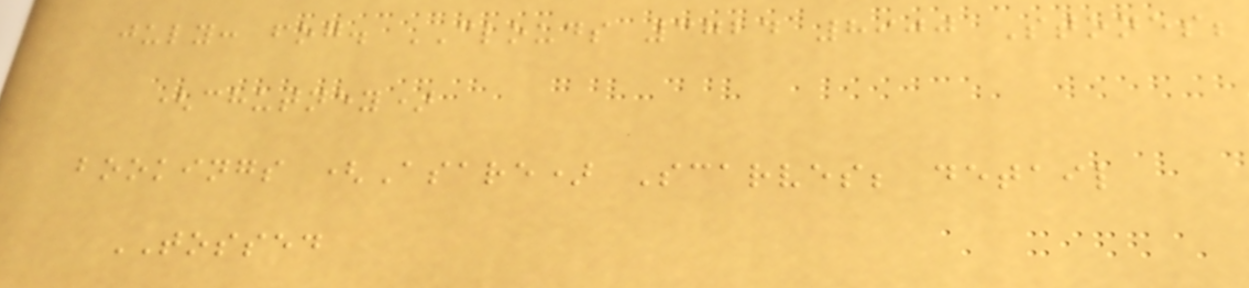july: fog. CLOUDS 3724 8900 Stones;
(chutney)
bookings (Asare) Scarves; detail
TOSSED
